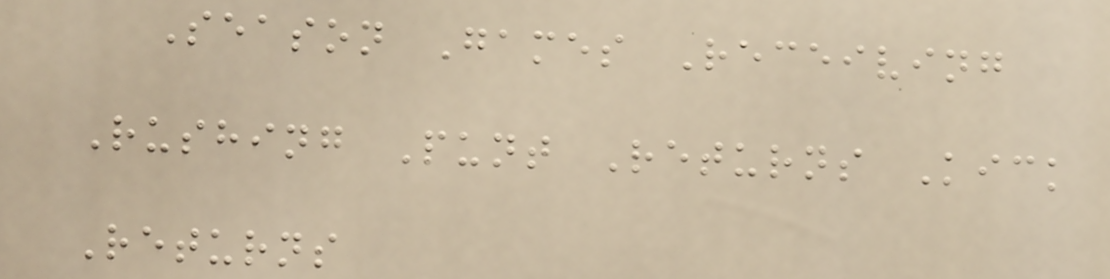Season Games Receiving
Rushing Punt Returns Kick
Returns
